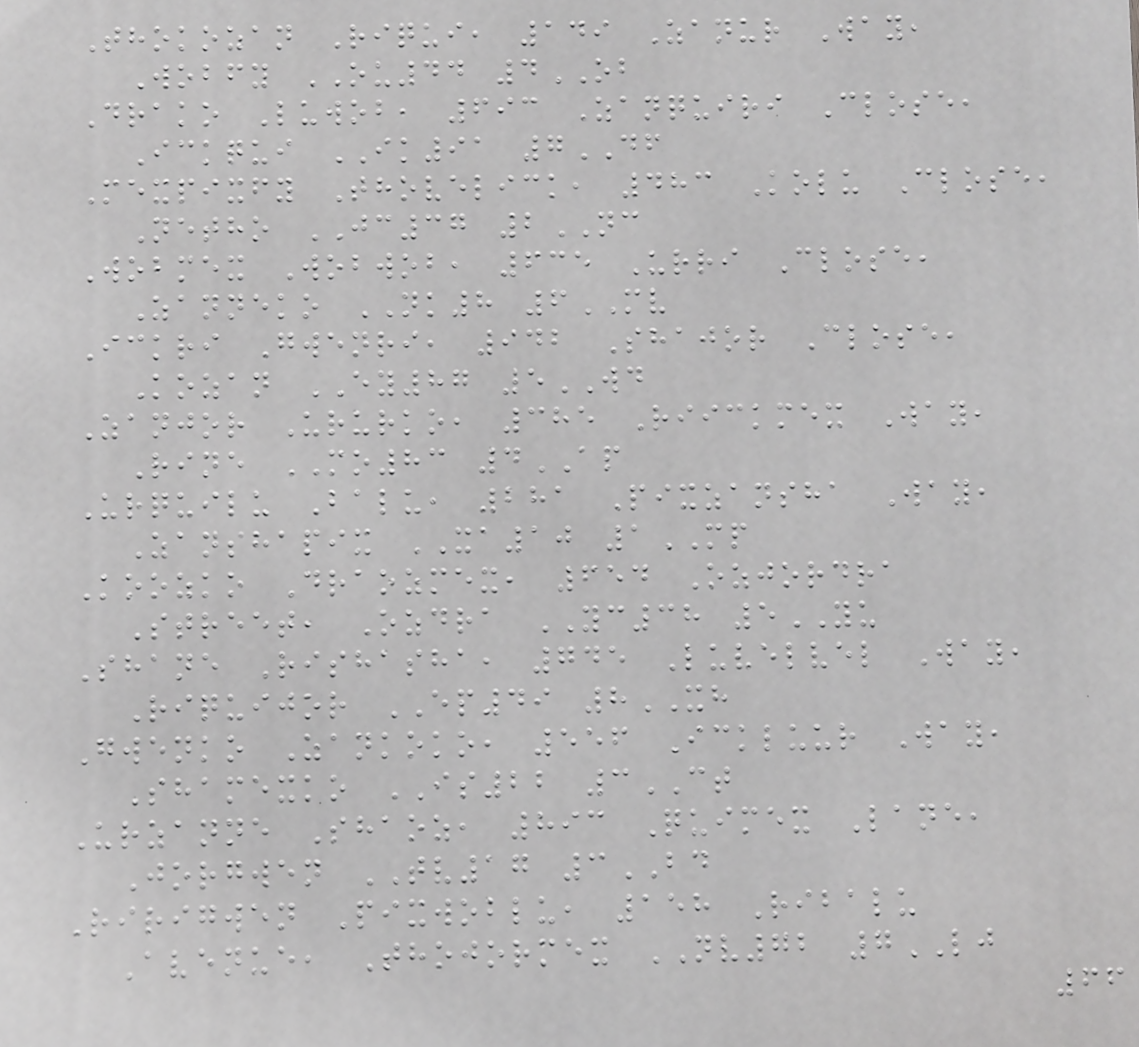Thokozan Riqui, 149 Zanur Way,
Wobfy OU44 4OB
Drako Luwob, 693 Zanquiri Close,
Ickqui IK91 7DF
Mexpixfy Thovelick, 483 Kolu Close,
Netho JC37 2NC
Wobmex Wobwob, 635 Urri Close,
Zanneko NK8 6MV
Ickri Gwenri, 942 Shajor Close,
Kozan EY87 5WD
Zanjor Ururko, 385 Riickmex Way,
Rine MO83 4AP
Urquilu Balu, 281 Pixzansha Way,
Zanshapix XA10 1MP
Koozko Draozmex, 654 Ozjordra
Street, Ozdra YC38 5YU
Shane Rishasha, 745 Luvelvel Way,
Riquijor EP49 8XH
Gwenko Zankoko, 556 Ickluur Way,
Shamexko IS22 3CT
Urzanne Shaoz, 893 Quimex Lane,
Jorgwen TV17 3BD
Ririgwen Pixwoblu, 158 Ribalu
Avenue, Thojormex NV72 7LJ
66
